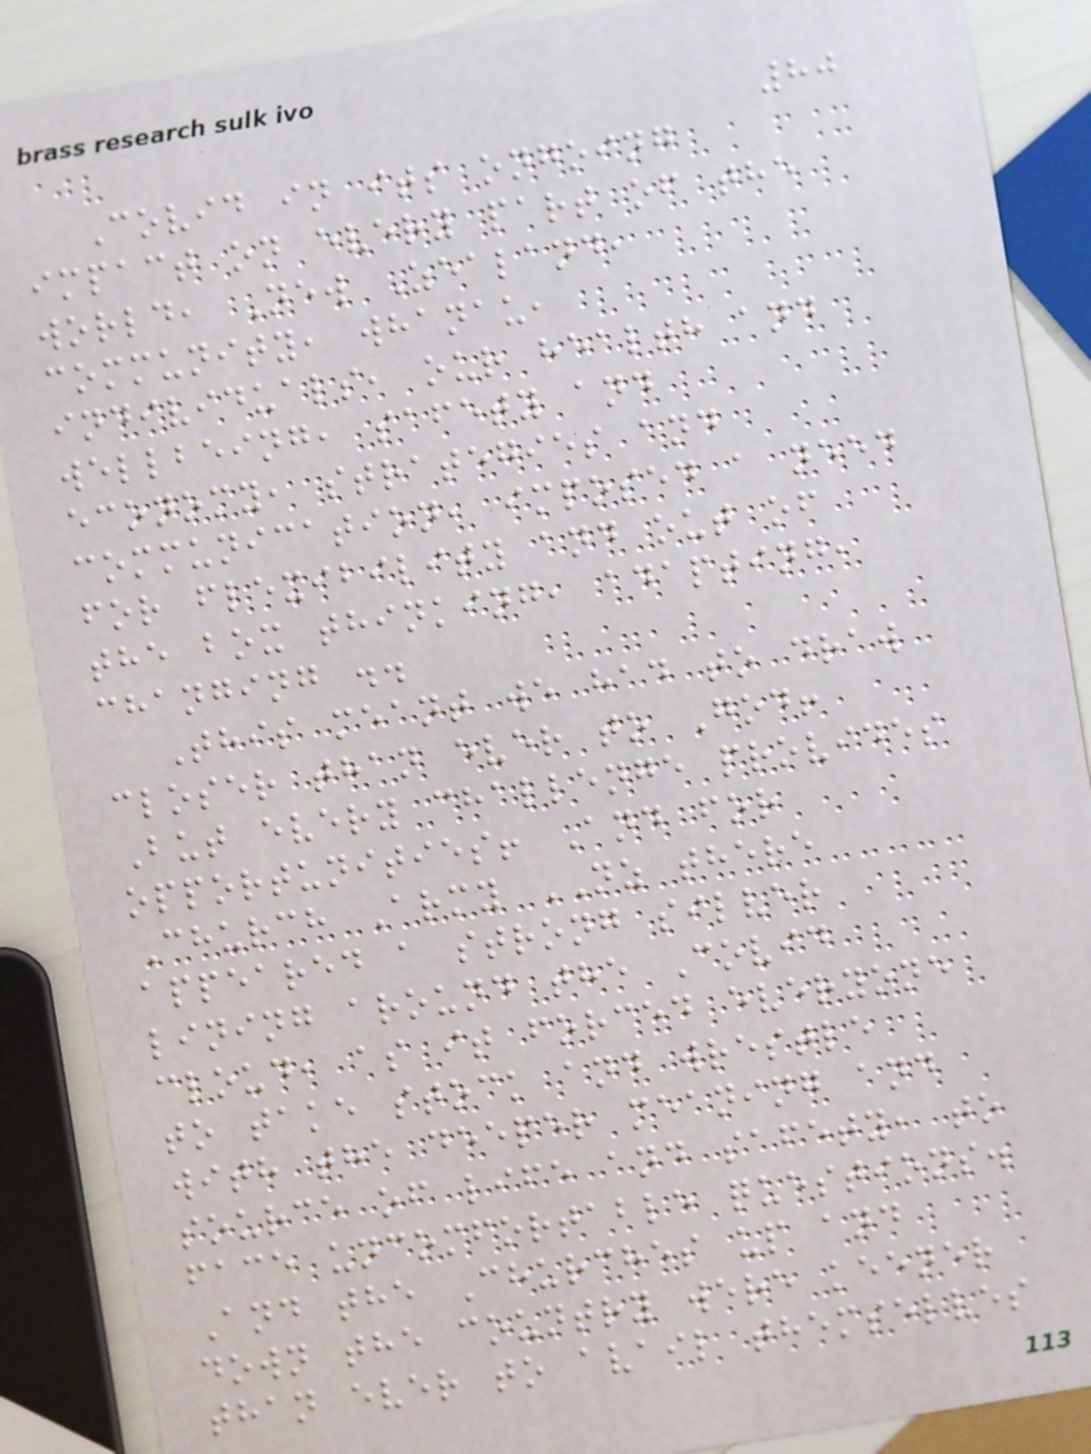80
Covid in its ongoing
impact on every part of the
world, New Zealand,
community, whanau,
individuals, our health and
wellbeing, safety and
economy, strategies and
communication, imposed a need
for flexibility and out of
the box thinking, adapting,
changing ..
This meant we had to draw
closer than ever to God!
But every challenge provides
opportunities! And for
Church Army NZ there
appeared a strong silver
lining around the Covid
cloud, as it forced everyone
to take stock and wrestle
with the deeper meaning and
source of life and safety, to
face uncomfortable questions.
And the Churches up and
down the country were keener
than ever to avail themselves
